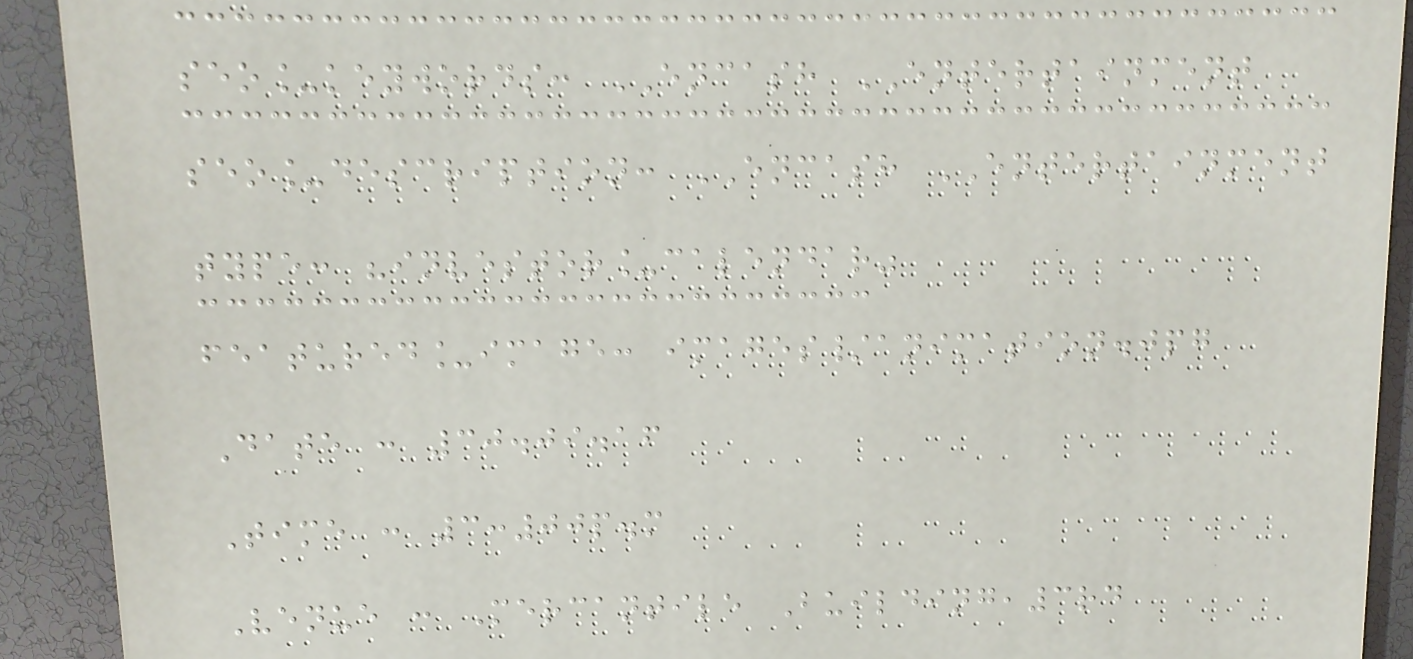seo_keywords: ENCASH ENTERTAINMENT
seo_description: ENCASH ENTERTAINMENT
type: "investor_calendar"
featured_image: images/animation.jpg
Date : 30.09.16
Time : 3:00p.m
Venue : Mercantile Building,3rd
